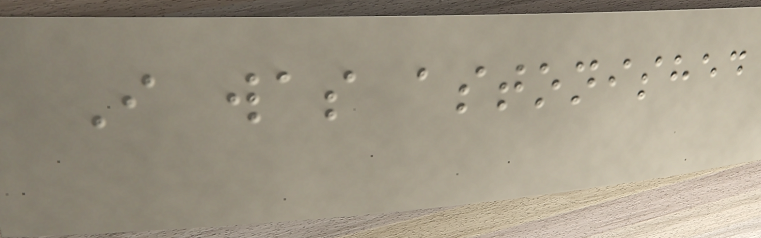I was astonished
